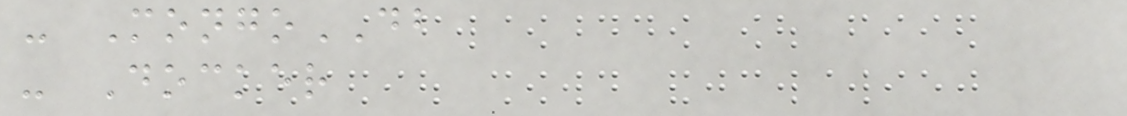- MongoDB
- Docker
